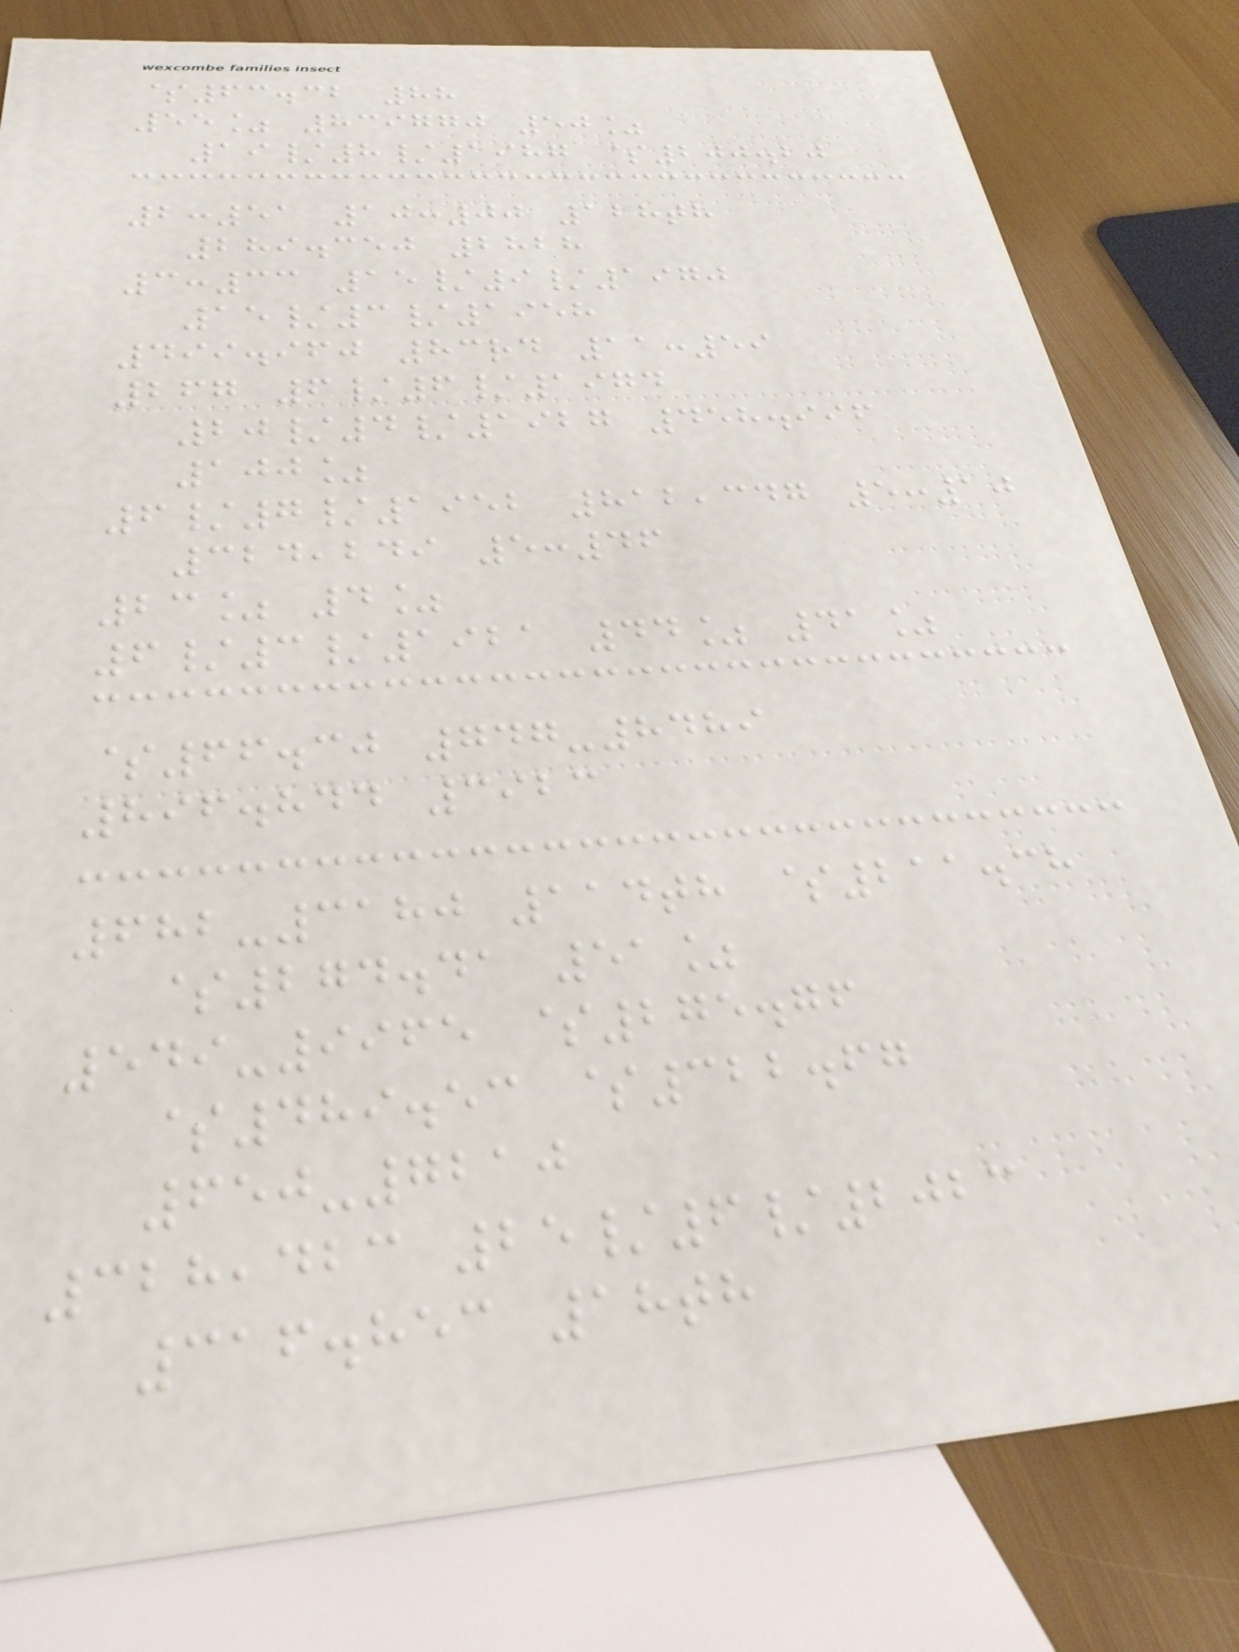$63.32 88
55% 839770 50%
19/8/1987 $200.20
2:51 10:00 128th
289.350 2828
3:33 15/9/1970
15/3/1958
499.960 83rd 11:59
267 6/6/1974
20/4/1927 458.996
100%
6/7/1952 812,347 5:10
324,249 5:46
23% 4%
6/3/1921 44% 41%
$66.30 747-8489
896.844 3923
682-3180 114th $211.38
$274.41 51%
549-9965 $275.76
$489.53 $322.67
650-7210
328,423 25/6/2023
316.853 18th
